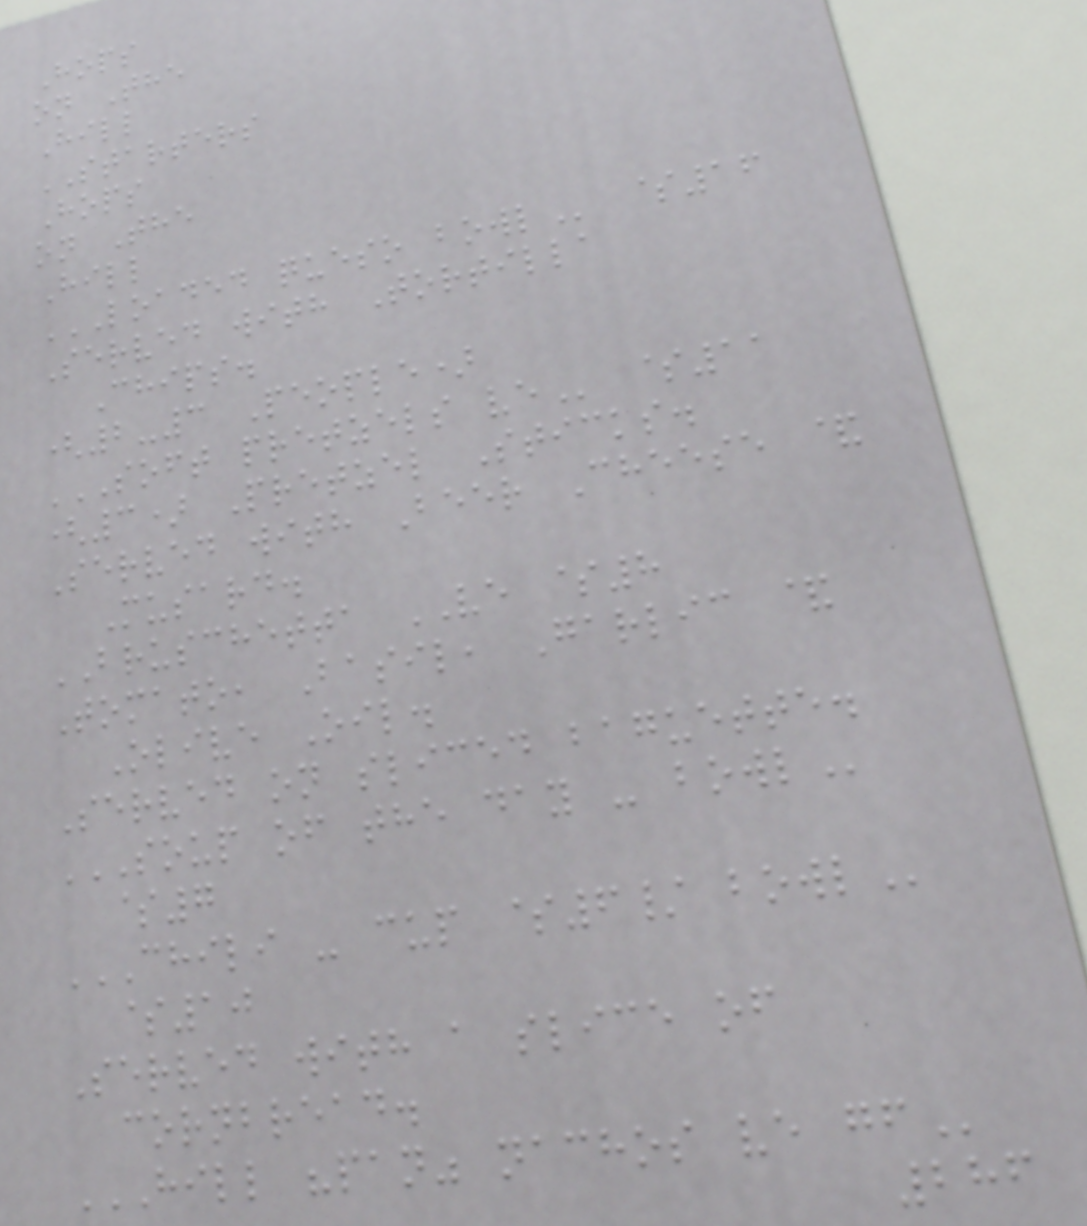Hops
on The
Hill
STARTERS
Hops
on The
Hill
LOADED QUESO BOWL $16
Served with Tortilla
Chips.
(2-3 People)
SOFT PRETZELS VE $11
(3) Pretzel Sticks.
Served with Beer Cheese &
Musard.
BRUSCHETTA VE $8
Tomato, Basil, Garlic &
Olive Oil.
Served on sliced baguette.
SOUP OF THE DAY - BOWL
$7
CHILI - CUP $6/ BOWL
$10
Served with a slice of
cornbread.
HILL "PAN" NACHOS VE GF
286
